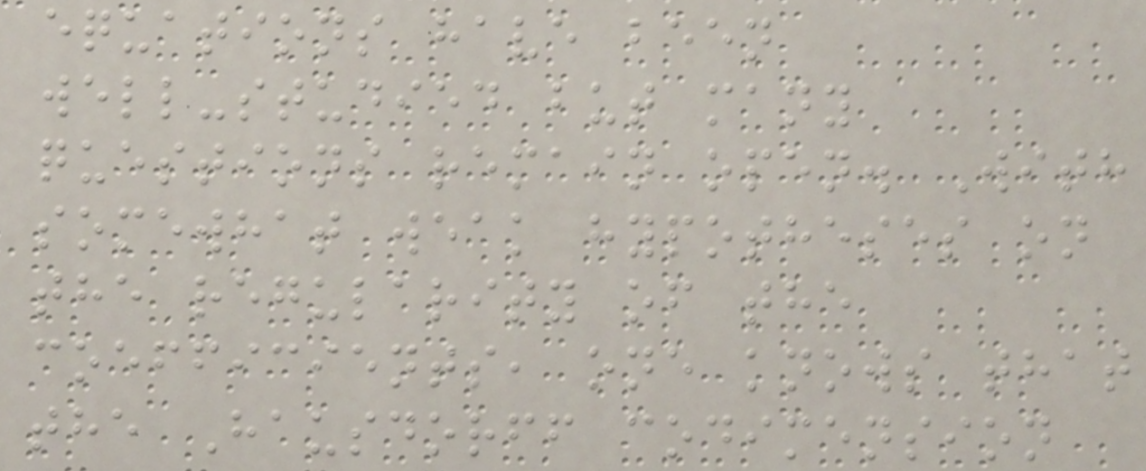equations have been
well-studied but many
questions remain open. With
somewhat weak hypotheses on
the regularity of the
coefficients, one knows that
the Hausdorff codimension
